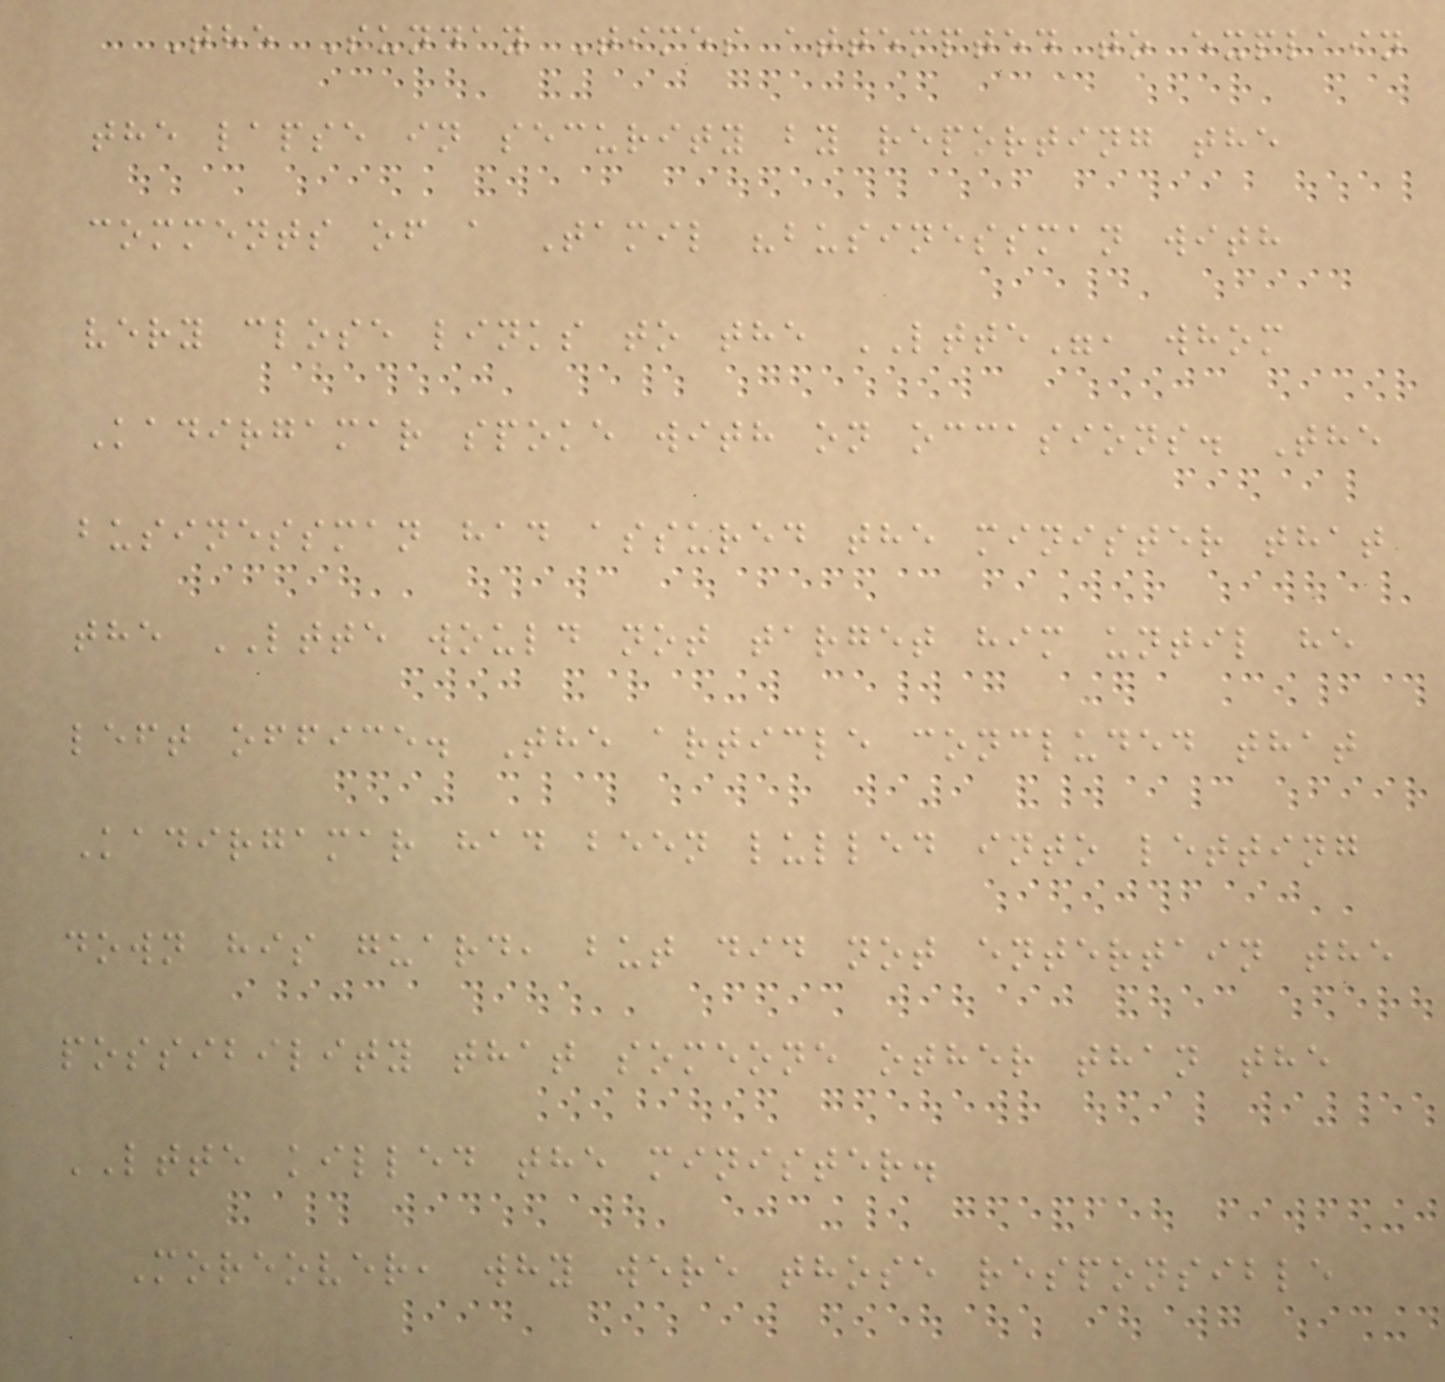The Sunday Times attempted to explain
the lapse in security by reporting the
comments of a Tamil "businessman with
very close links to the LTTE", whom
Kadirgamar spoke with on occasions. The
businessman had assured the minister that
the LTTE would not target him until he
left office. The article concluded that
Kadirgamar had been lulled into letting
down his guard, but did not entertain the
possibility that someone other than the
LTTE killed the minister.
Moreover, why were those responsible
